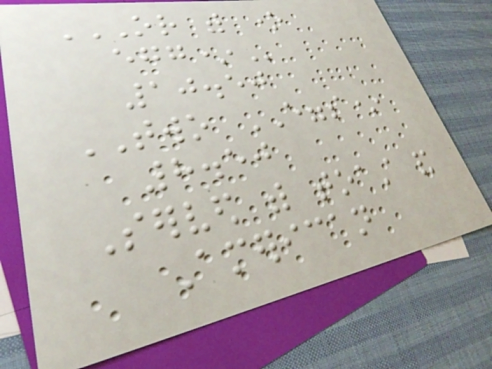OR WITH ONE
EGG*
10.50
TWO EGGS*
8.50
Served with toast and
American
